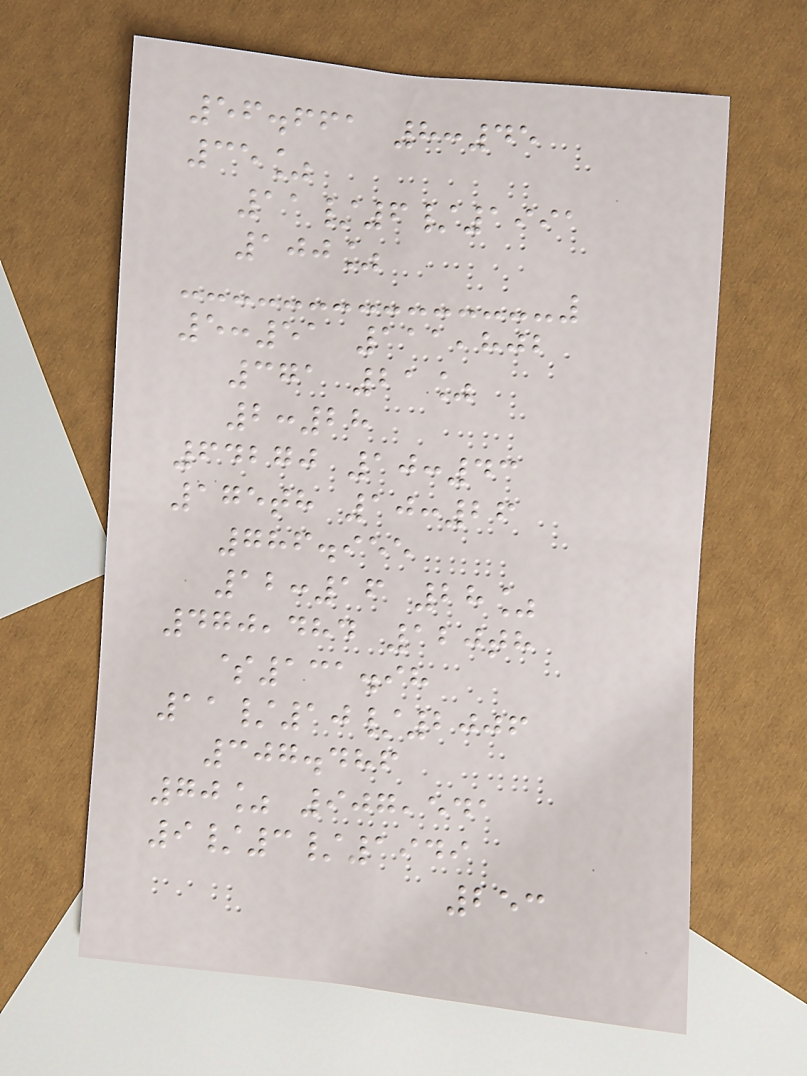56.661 8:45
35%
11/6/1991
100%
5:51 111,802
371 21%
2:28
64270 10:43
175th 10:26
786.955
12:16 28%
470,484 120th
$131.98
11/10/2006
307.486
70% 907,541
9/3/1949
253
